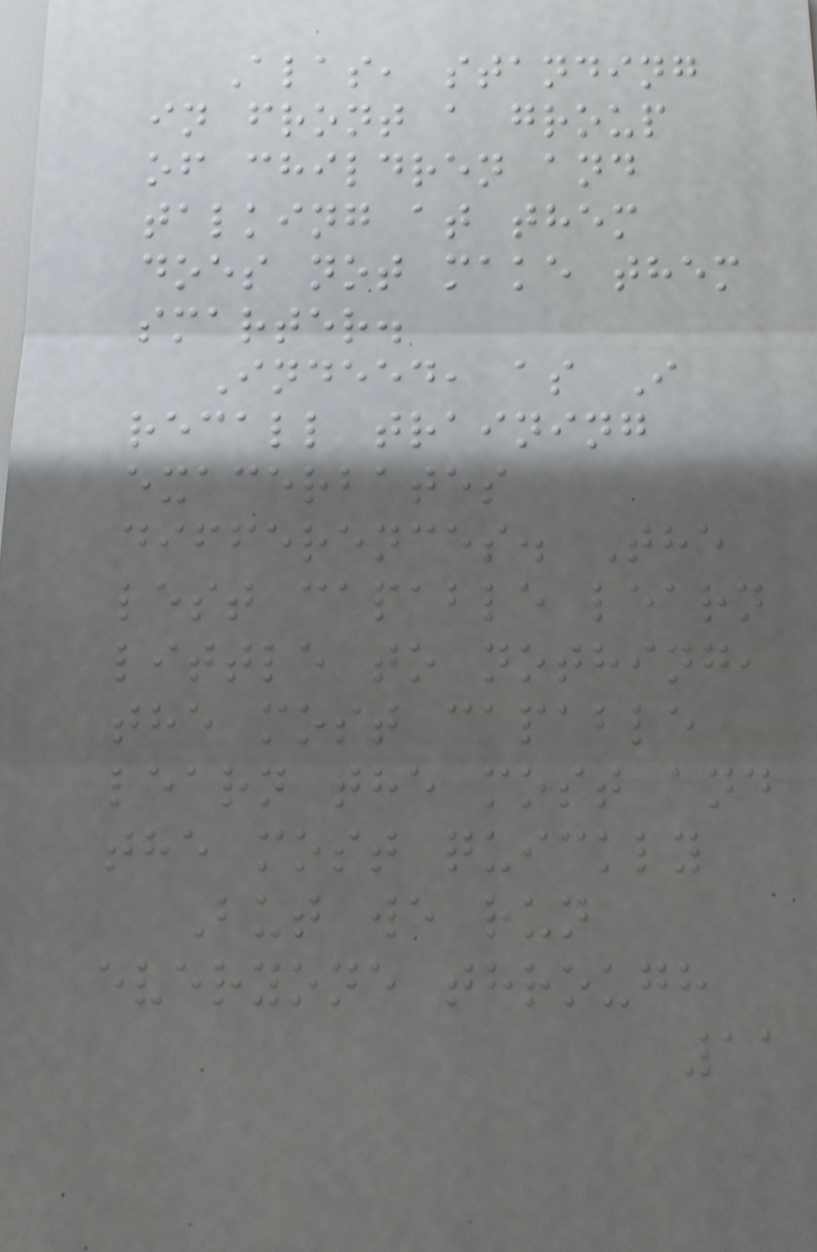Alas, standing
in front a group
of children and
talking at them
does not make them
smarter.
Indeed, as I
recall training
exacerbates
differences. The
lest capable learn
little to nothing,
the most capable
learn the most and
the most quickly
But we run
everyone through
11
